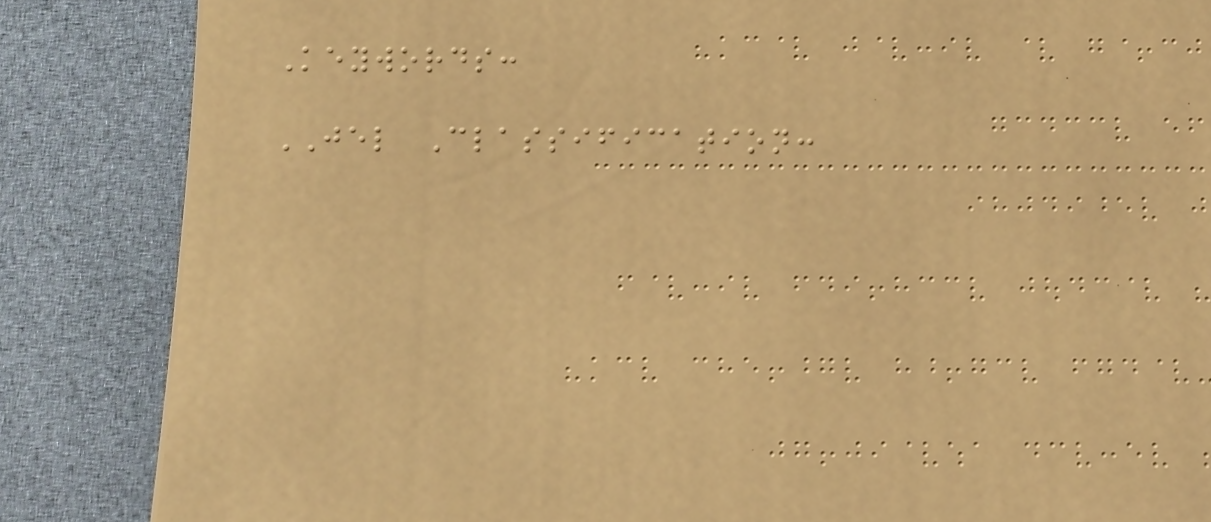Keywords:
JEL Classification:
